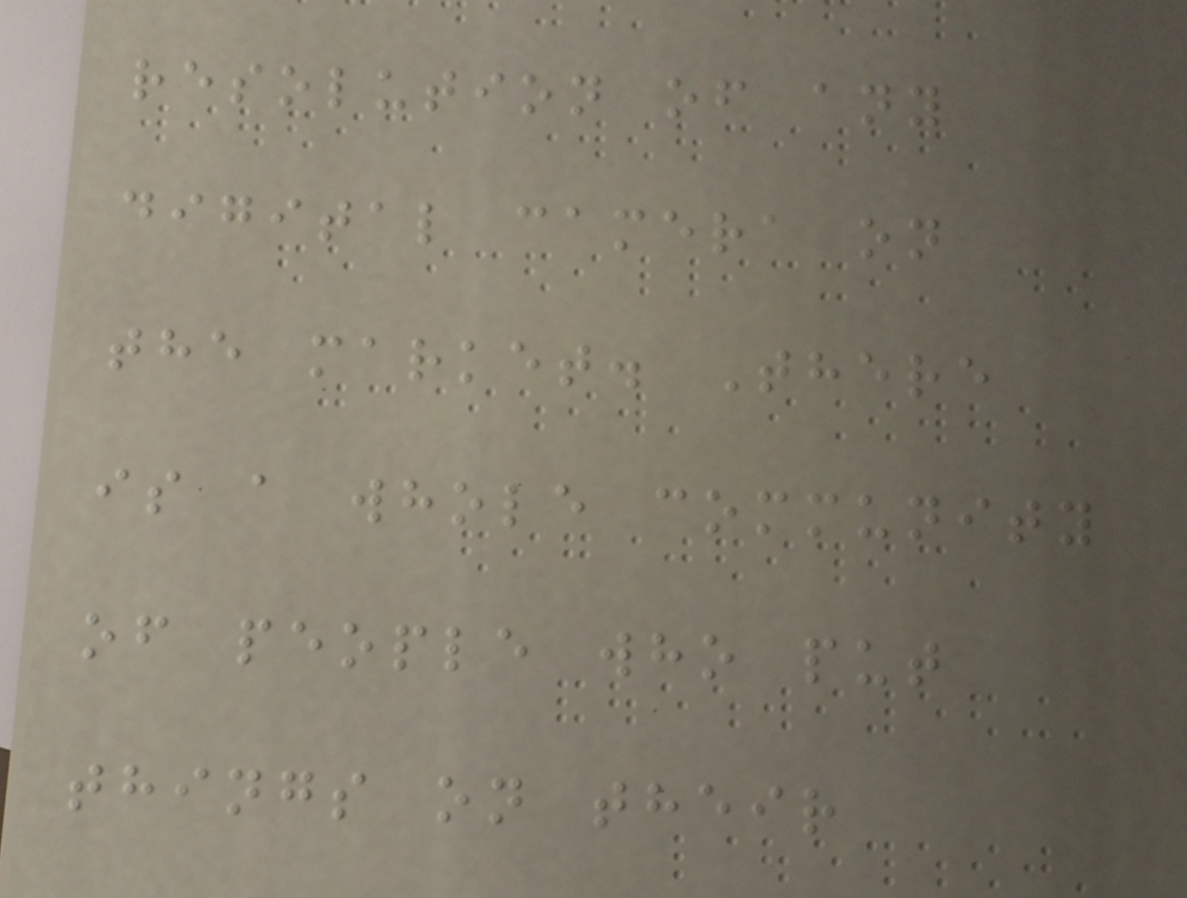resolution of any
digital camera on
the market. There
is a whole community
of people who put
things on their
